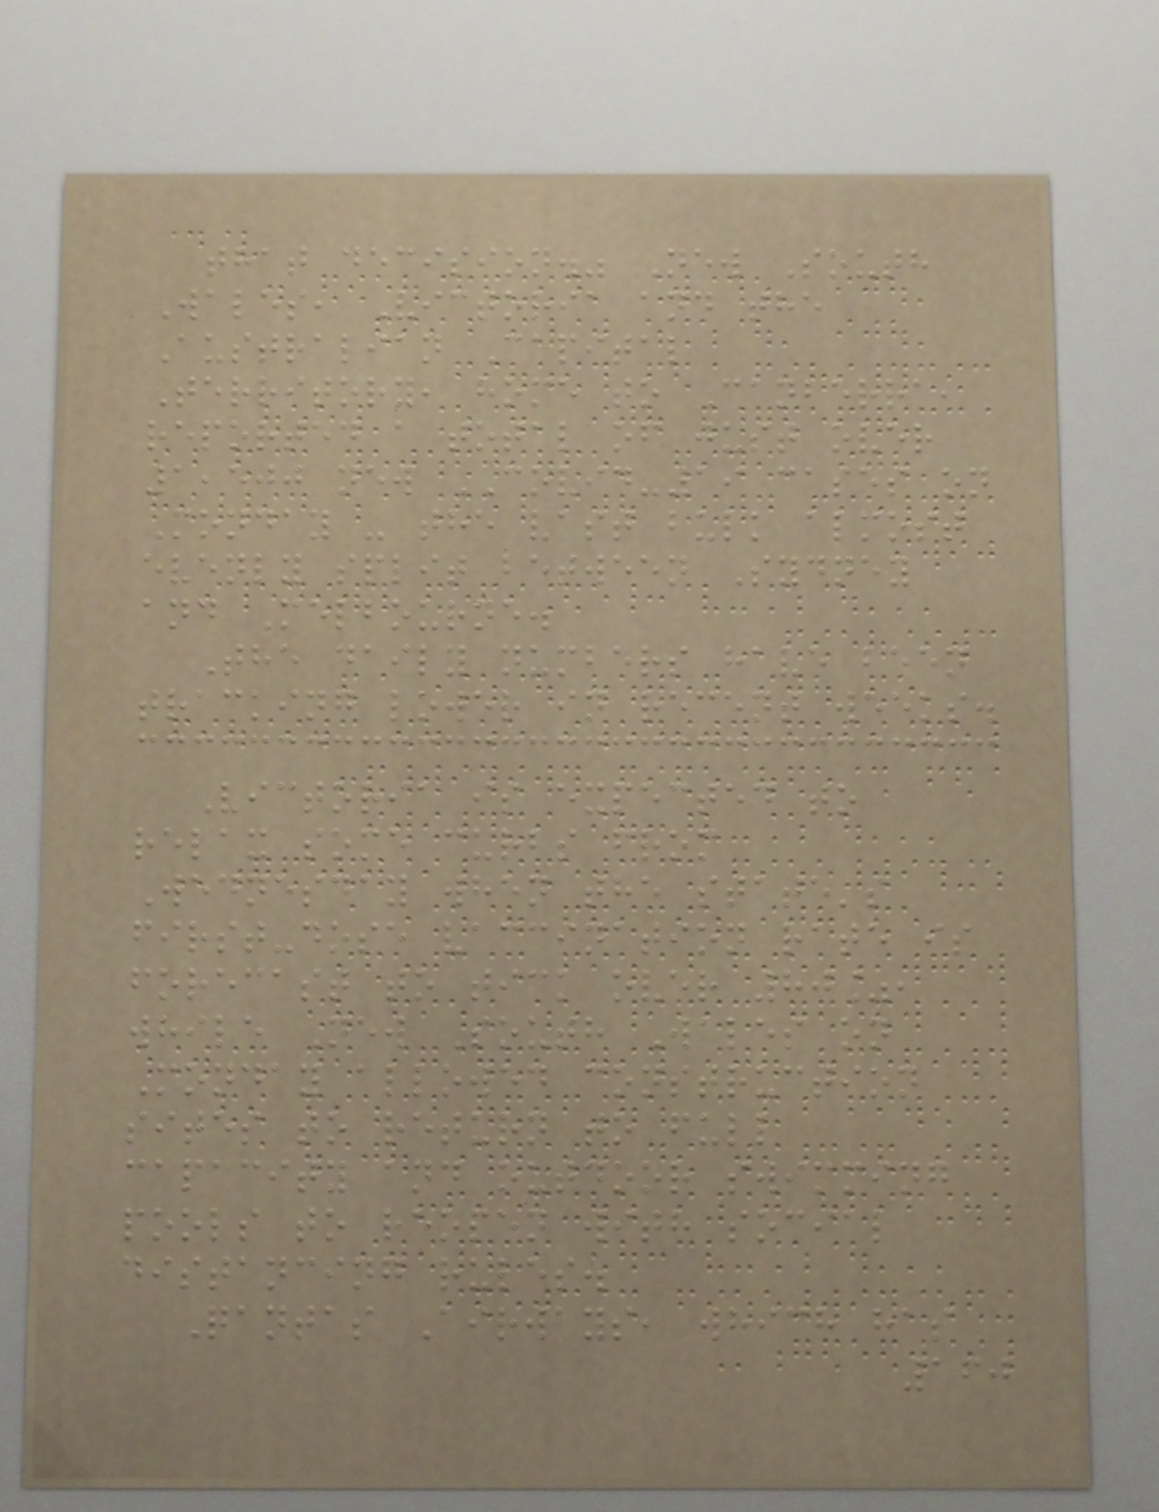that decision." New South
Wales, Victoria and the
Australian Capital
Territory, home to Canberra,
reported a total of just over
1,500 new COVID-19 cases on
Monday - the vast bulk almost
evenly split between Sydney
and Melbourne.
The daily numbers have been
tracking lower in recent weeks.
Victoria is expected to
relax some curbs from
Wednesday when the state's
first-dose vaccination rate is
forecast to tick over 80%,
while New South Wales on
Monday allowed construction
sites to return to full
capacity and outdoor swimming
pools to reopen with social
distancing rules.
Qantas Airways, which has
160
